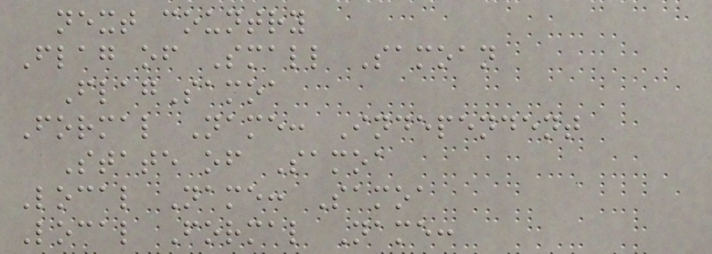next country
Flag of Small Samoan
FlagSamoa
Formal Name: Independent
State of Samoa
Local Name: Samoa
Local Formal Name:
